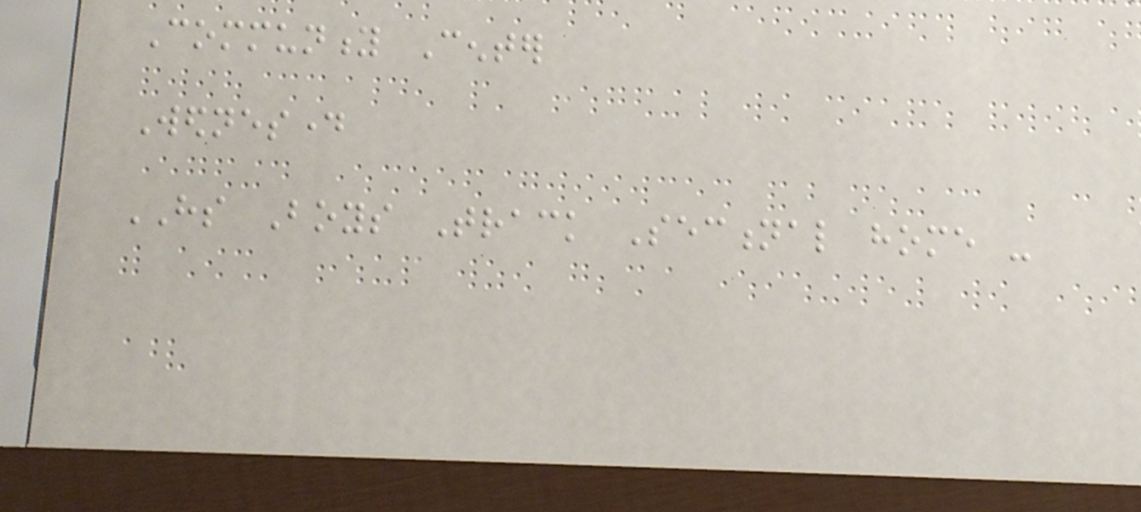Community Center
Wednesday
HS Boys Track Sectional home -
